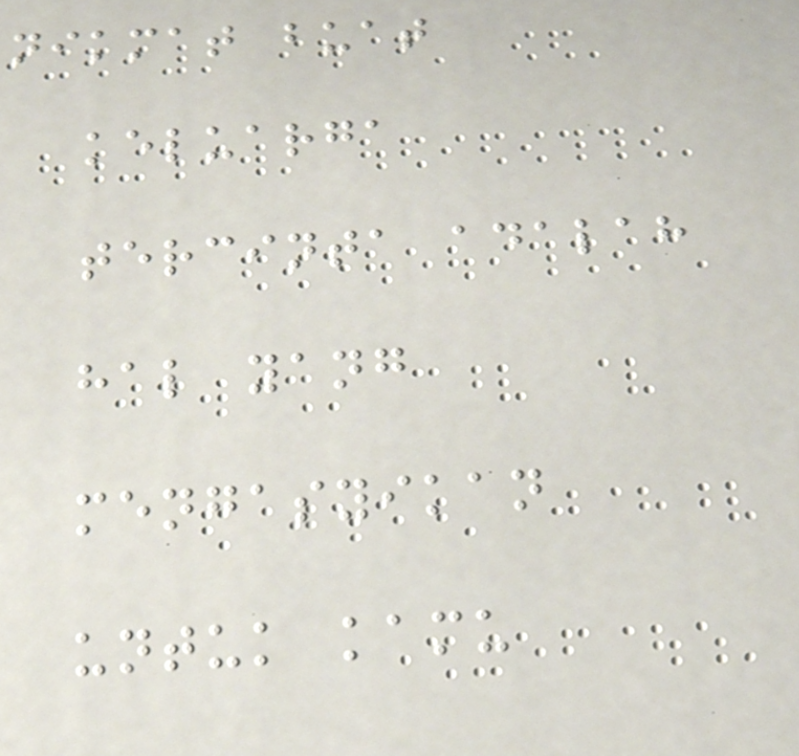nikmat buat
keluarga
tercinta adalah
hal yang
mengasyikan
untuk kamu
